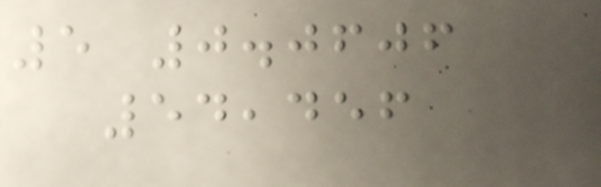5 0.0606
54,456
